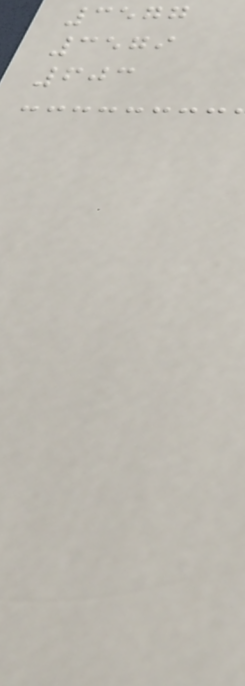3577
3579
603
